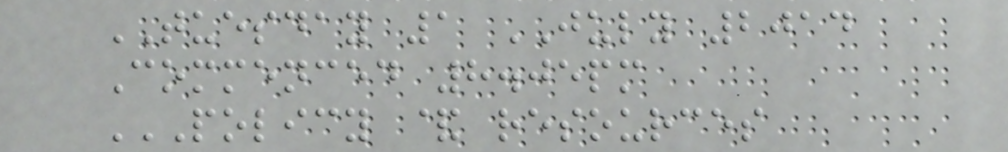TUESDAY 1 JULY 2014
Commenced 8.05pm
POLICY & RESOURCES
